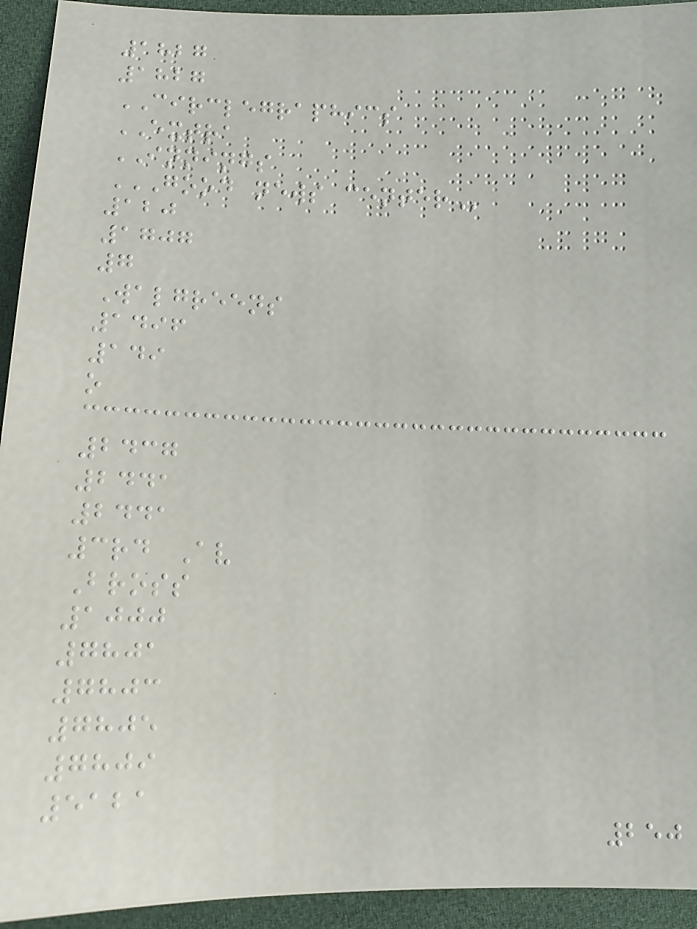1827
1827
CIRCLEGRAPHICS
EXTRA
INNINGS
GOOD NEWS CENTER
120
1707
7
Walgreens
1496
149
o
2437
2441
2441
3rd Av
Bross
1000
7801
7803
7805
7809
5121
250
